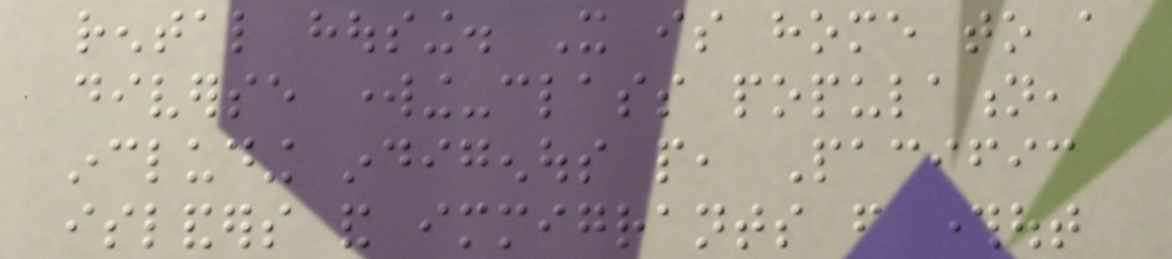rental housing. It is home to a
diverse working-class population,
including indigenous people, Pacific
islanders and immigrants from throughout
